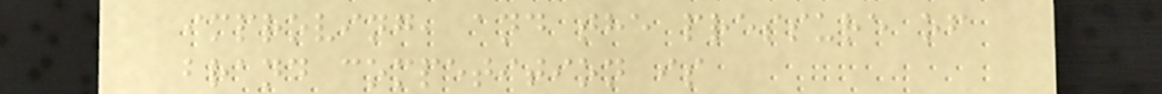improving, and the pressure of
brand competition is
